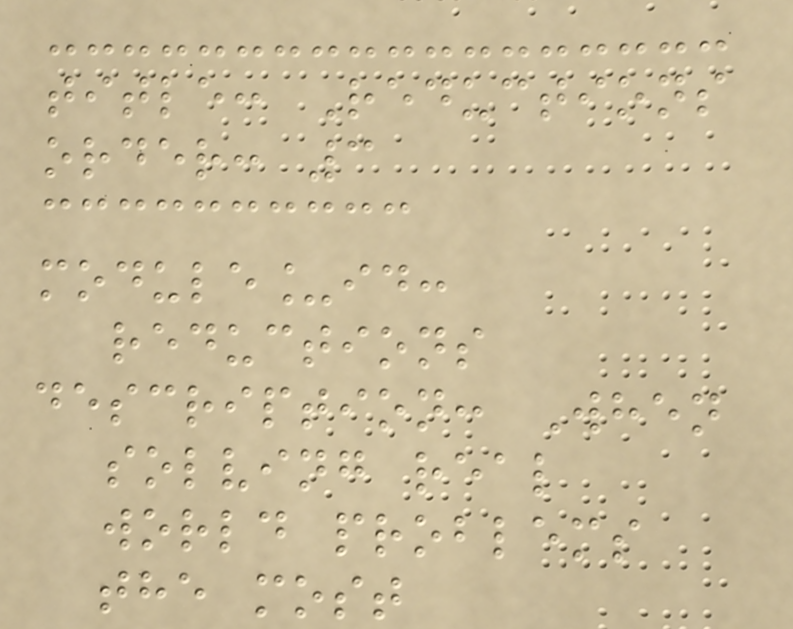title: Reductions
order: 3
module_id:
reductions
description: When
solving real
world problems
the most
